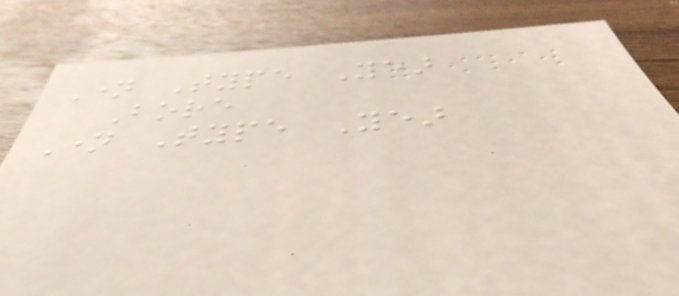Name Type Year
Bore
Name Type Year
